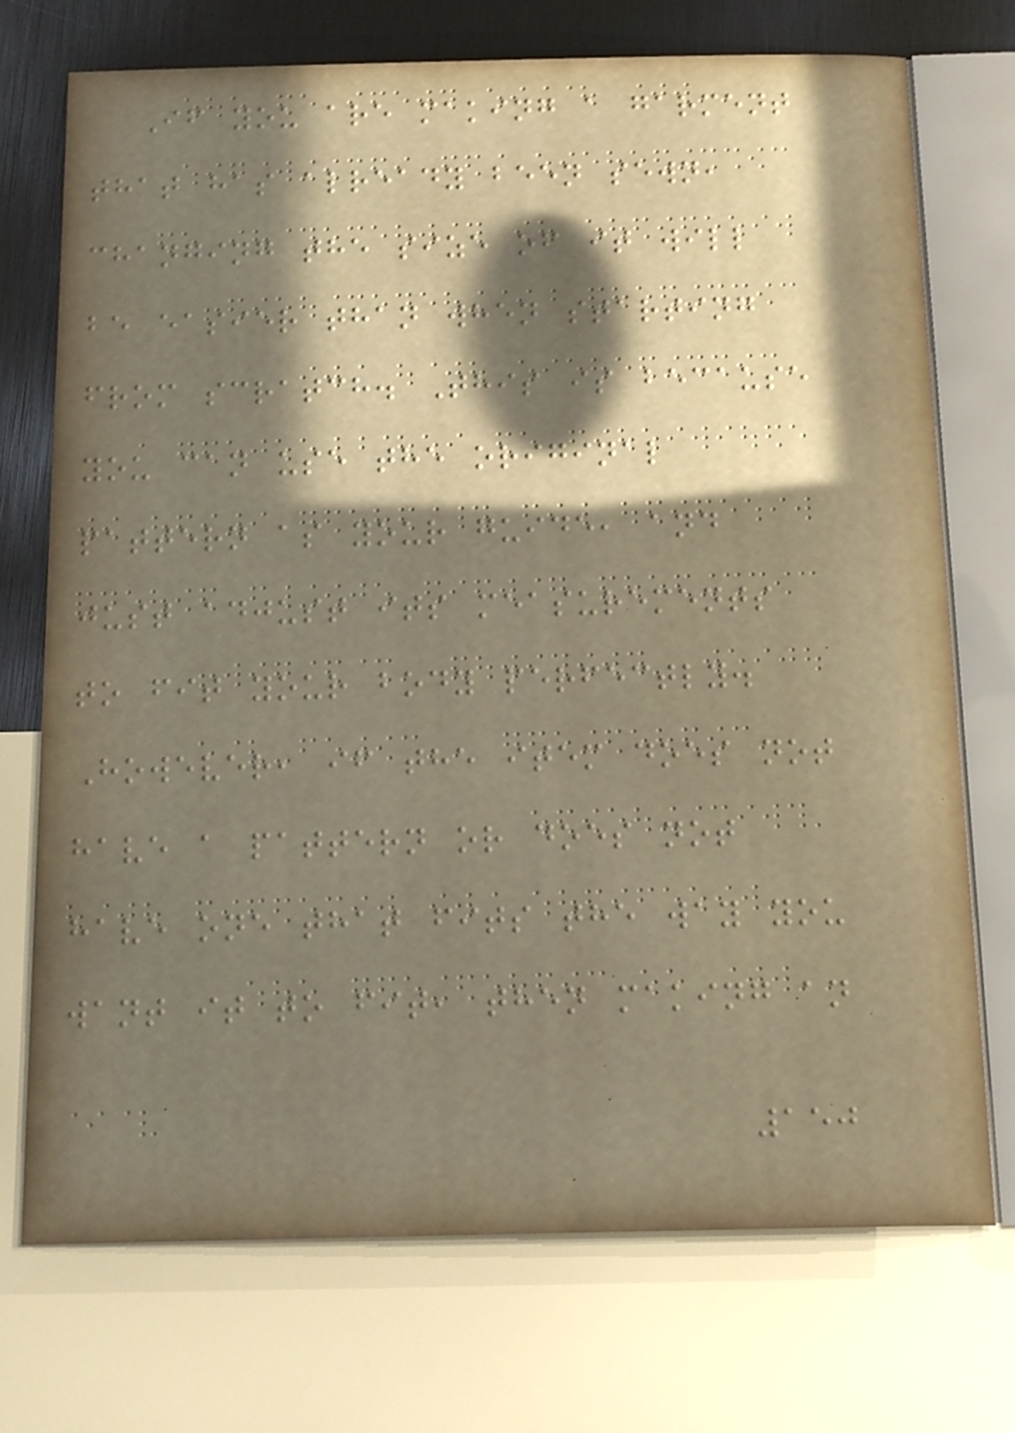If you are making a garment
that has already been sewn,
changing the size of it will
be easier than when starting
from scratch. This is because
you can use the original
pattern as your guide, and
just adjust its measurements
to fit your body perfectly.
However, if the item does not
have a pattern or does not
have one that fits the way you
want it to fit, then making an
150
